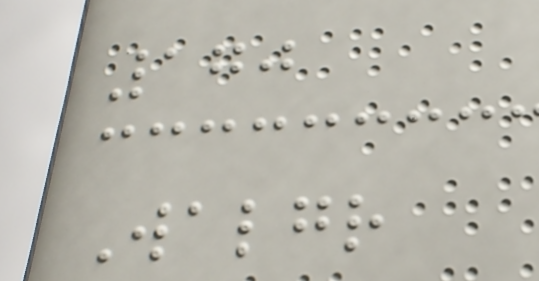170
Walgr
